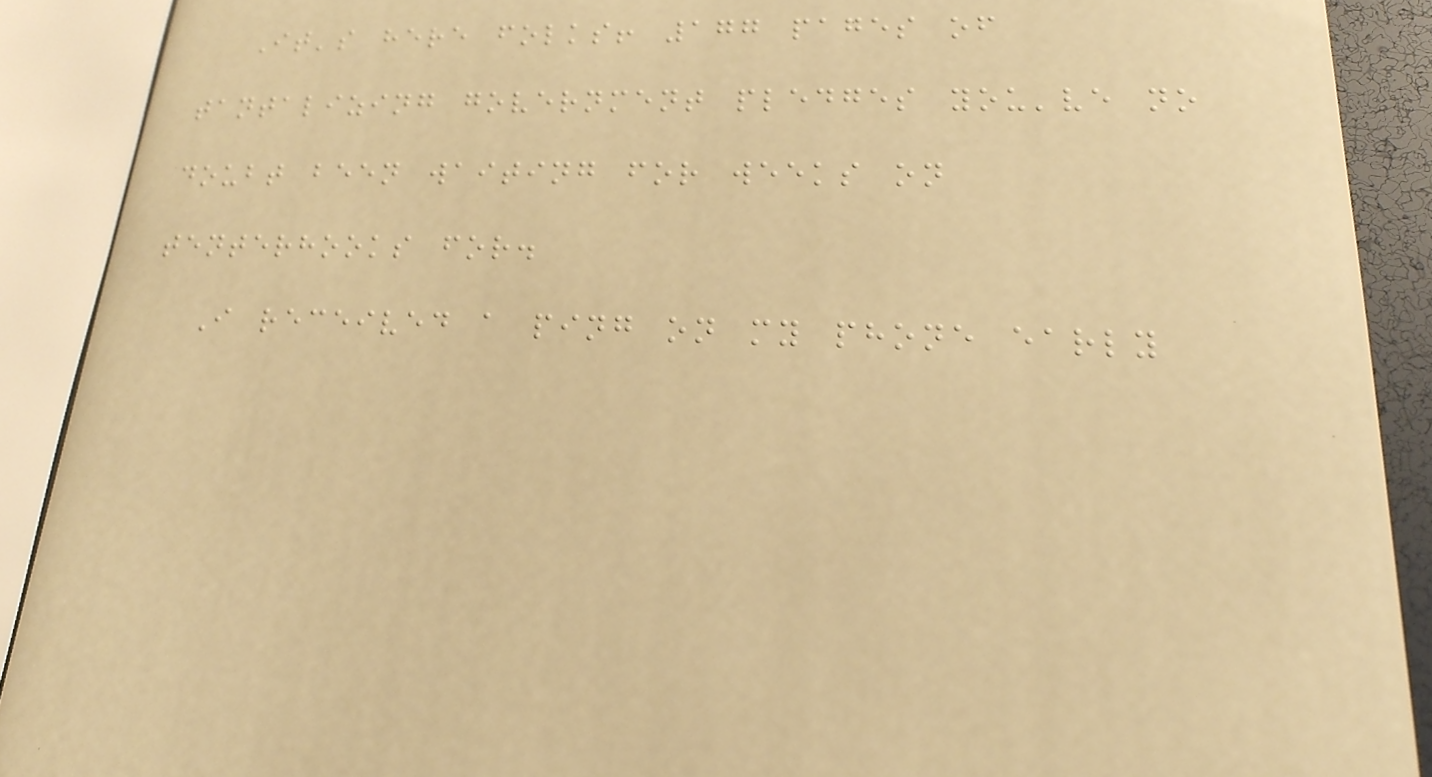It's here folks! 177 pages of
tantalizing government pledges you've no
doubt been waiting for weeks on
tenterhooks for.
I received a ping on my phone early
